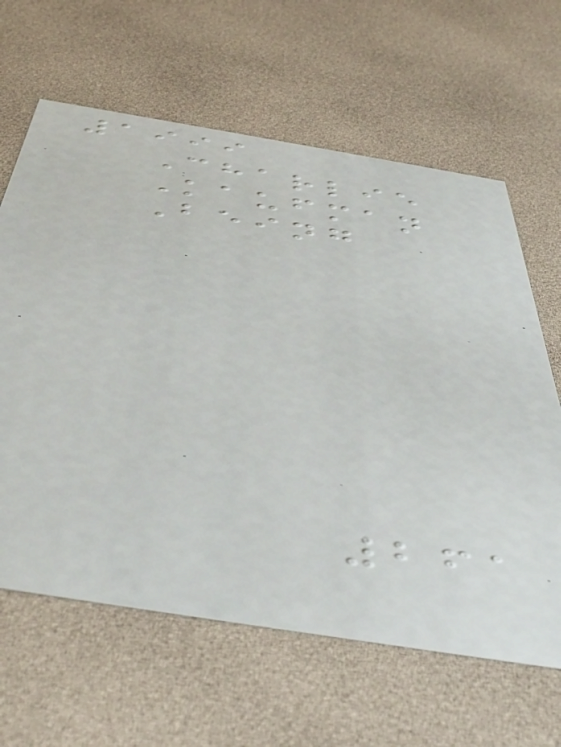1999
Charlie
Kaufman
Being
261
